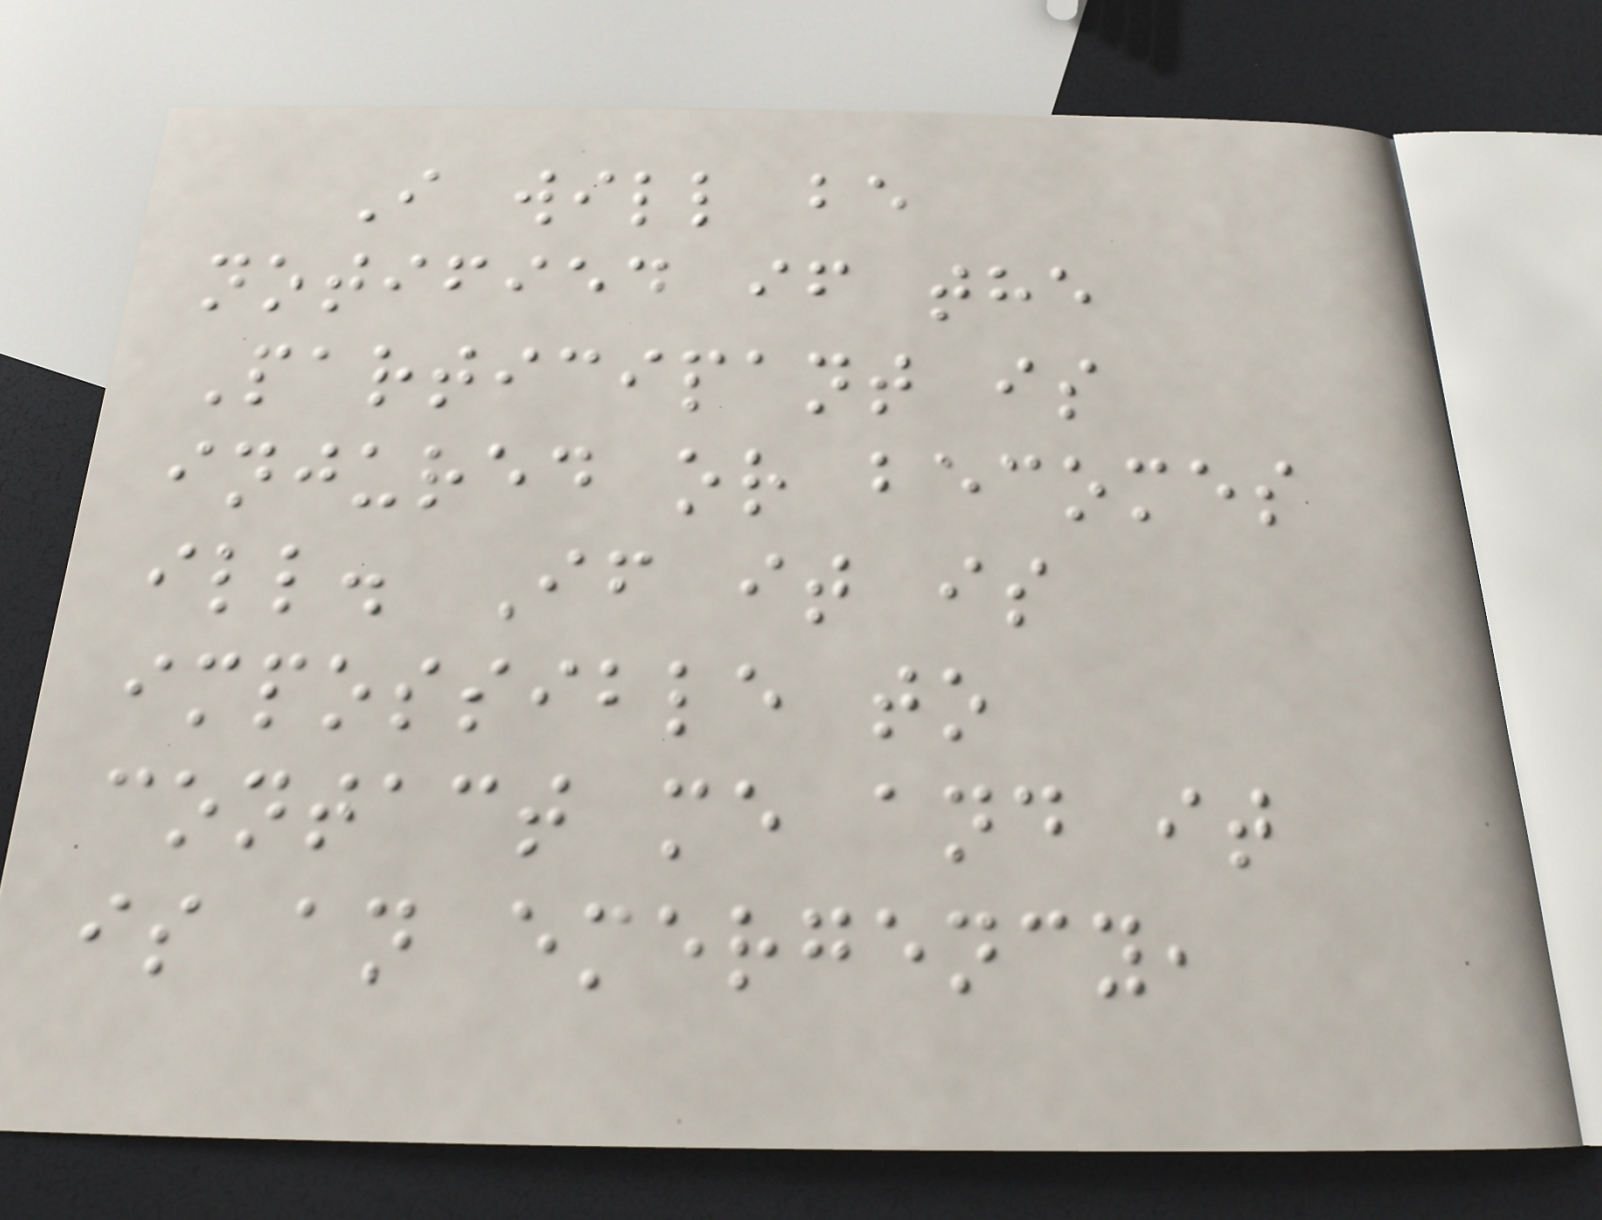I will be
notified if the
Participant is
injured or becomes
ill. If it is
impossible to
contact me and it
is an emergency,
